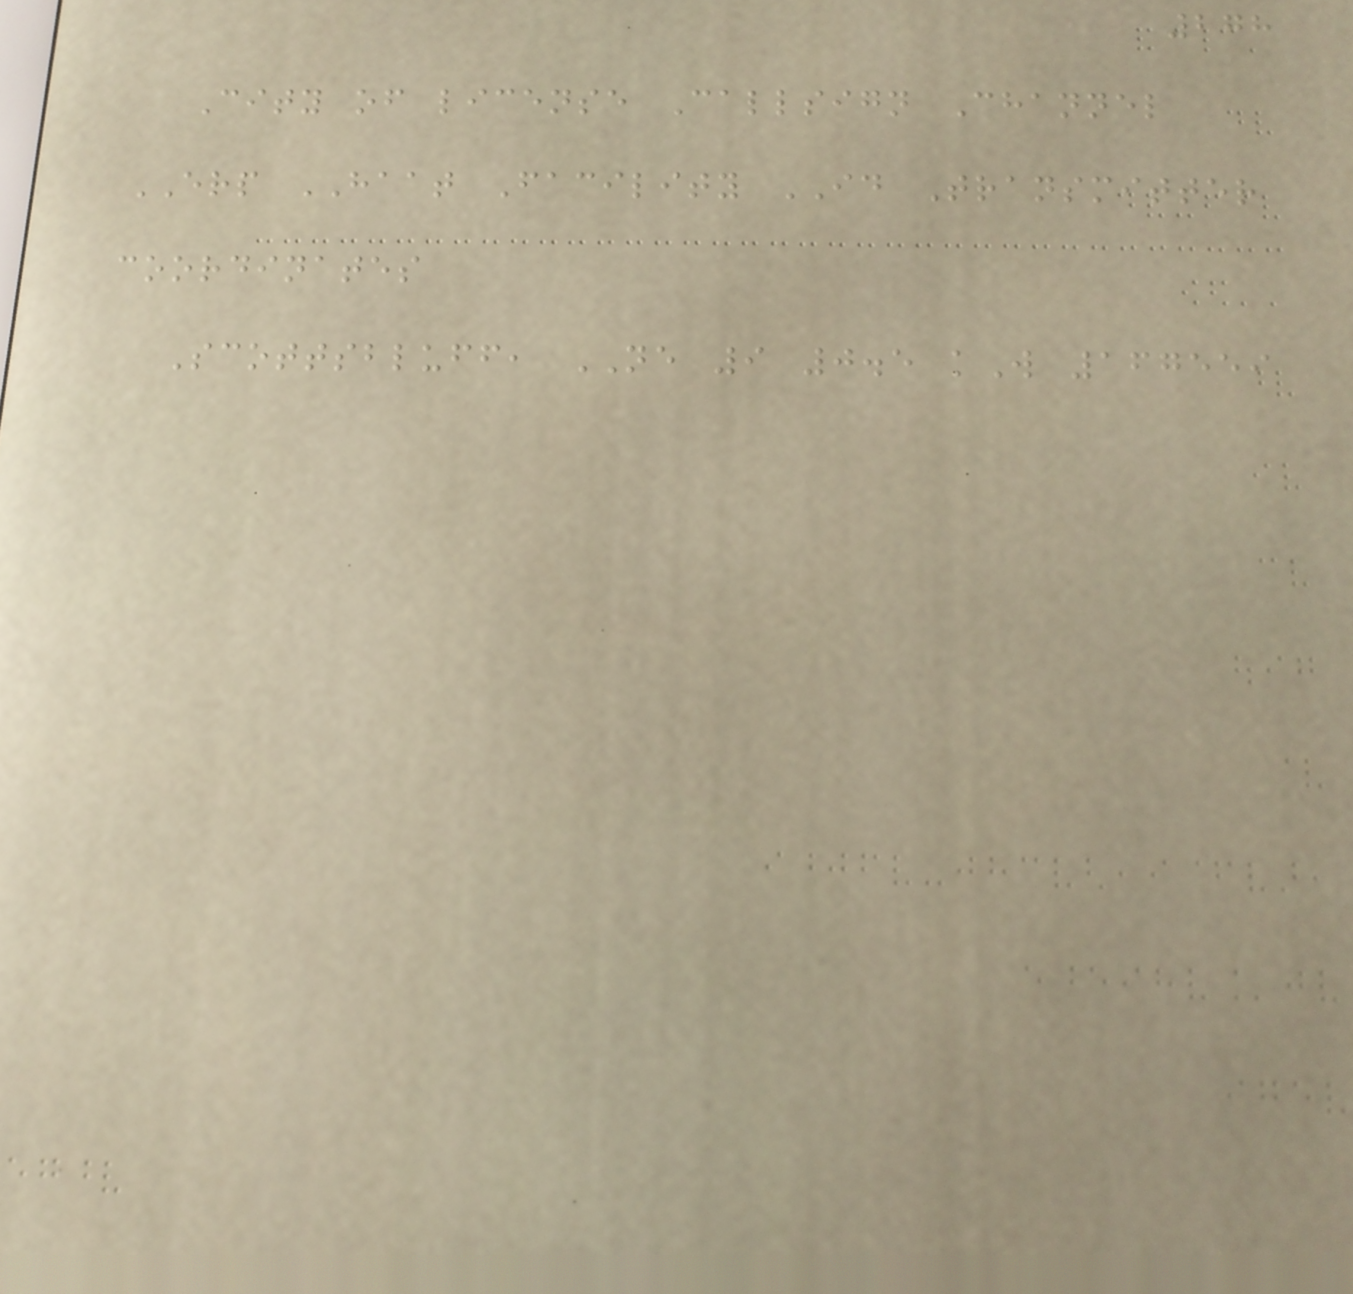278
City of license Callsign Channel
ERP HAAT Facility ID Transmitter
coordinates
Scottsbluff, NE 9 0.5 kW 167559
